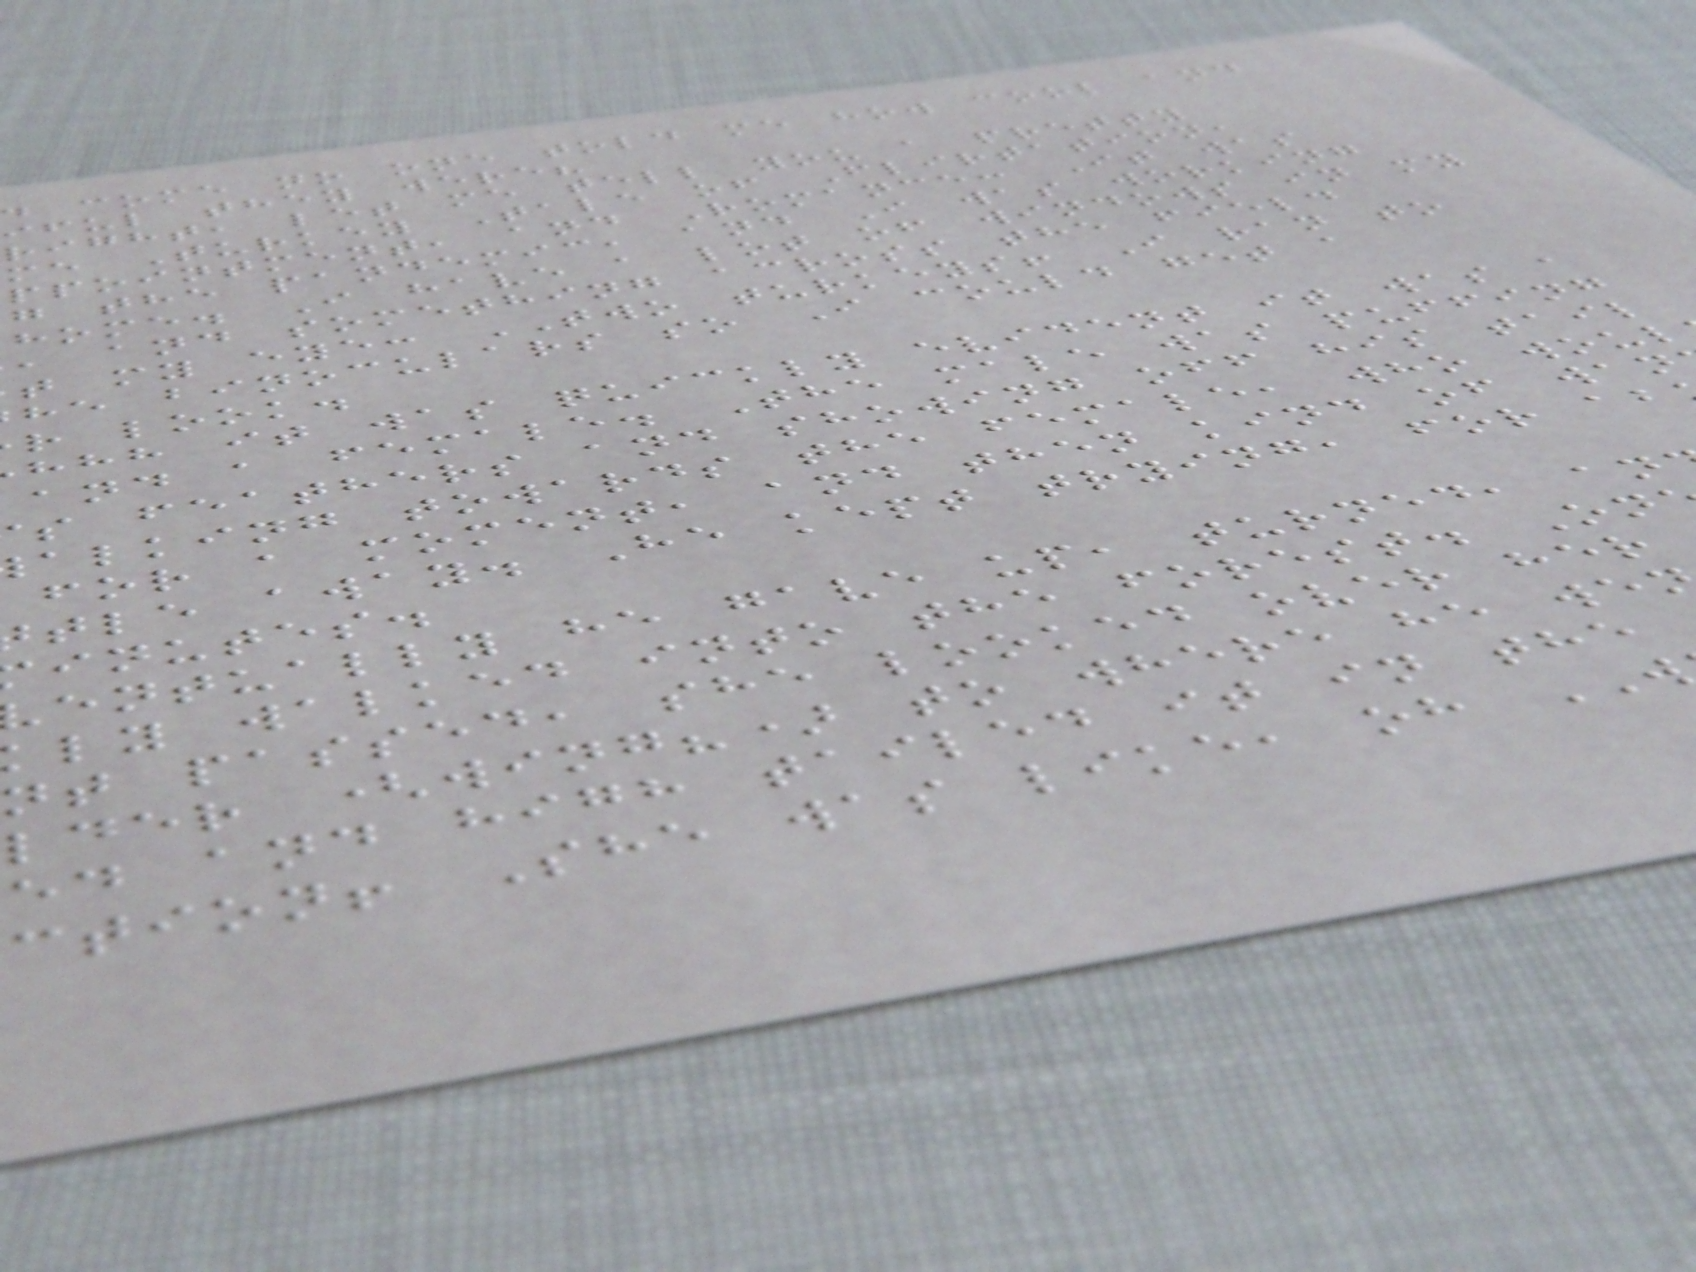come no one told me how cool and
iful they were?
right, let me tell you a pretty
me Turkey Tale of Flirtation,
ppointment, and Romance: It was
g the pandemic, and I was working
home. I have a lot of windows in my
, and something across the field
t my eye: TWO turkeys! I ran to
he binoculars so I could get a
r look.
hhh it was quickly evident it was a
and a female. The male was puffing
s feathers and showing off his tail
alking towards the female, who woul
for a moment, and then kind of wan
tle away. He kept trying, for ab
inutes.
entually he gave up, turned, an
ly walked into the forest. On
nt passed, she looked over her
lder (wing?) to where he we
ed and high tailed it in the
ction! She was like, oh
